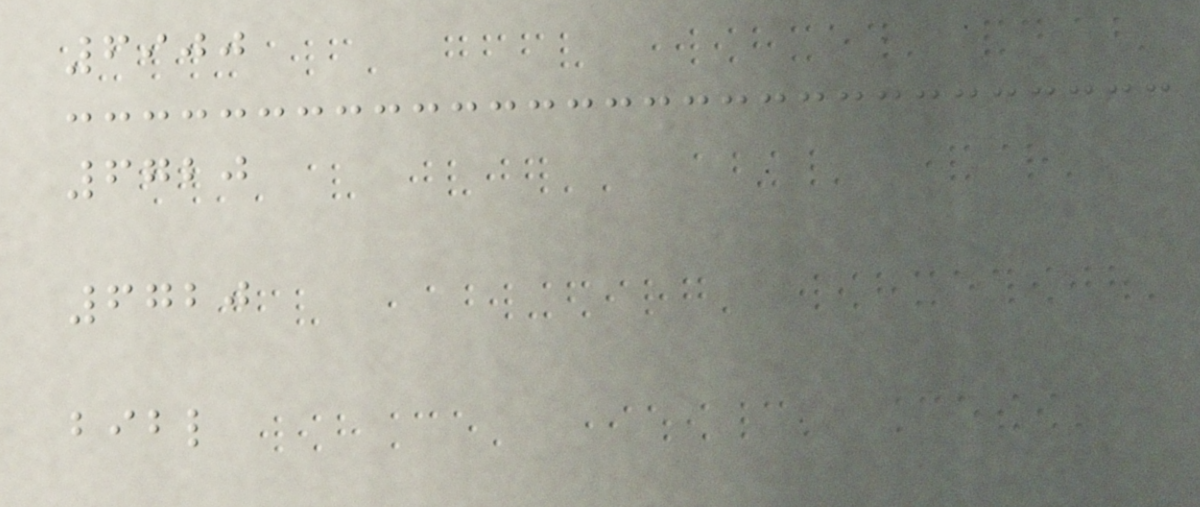6900
6720
6720
bibl
